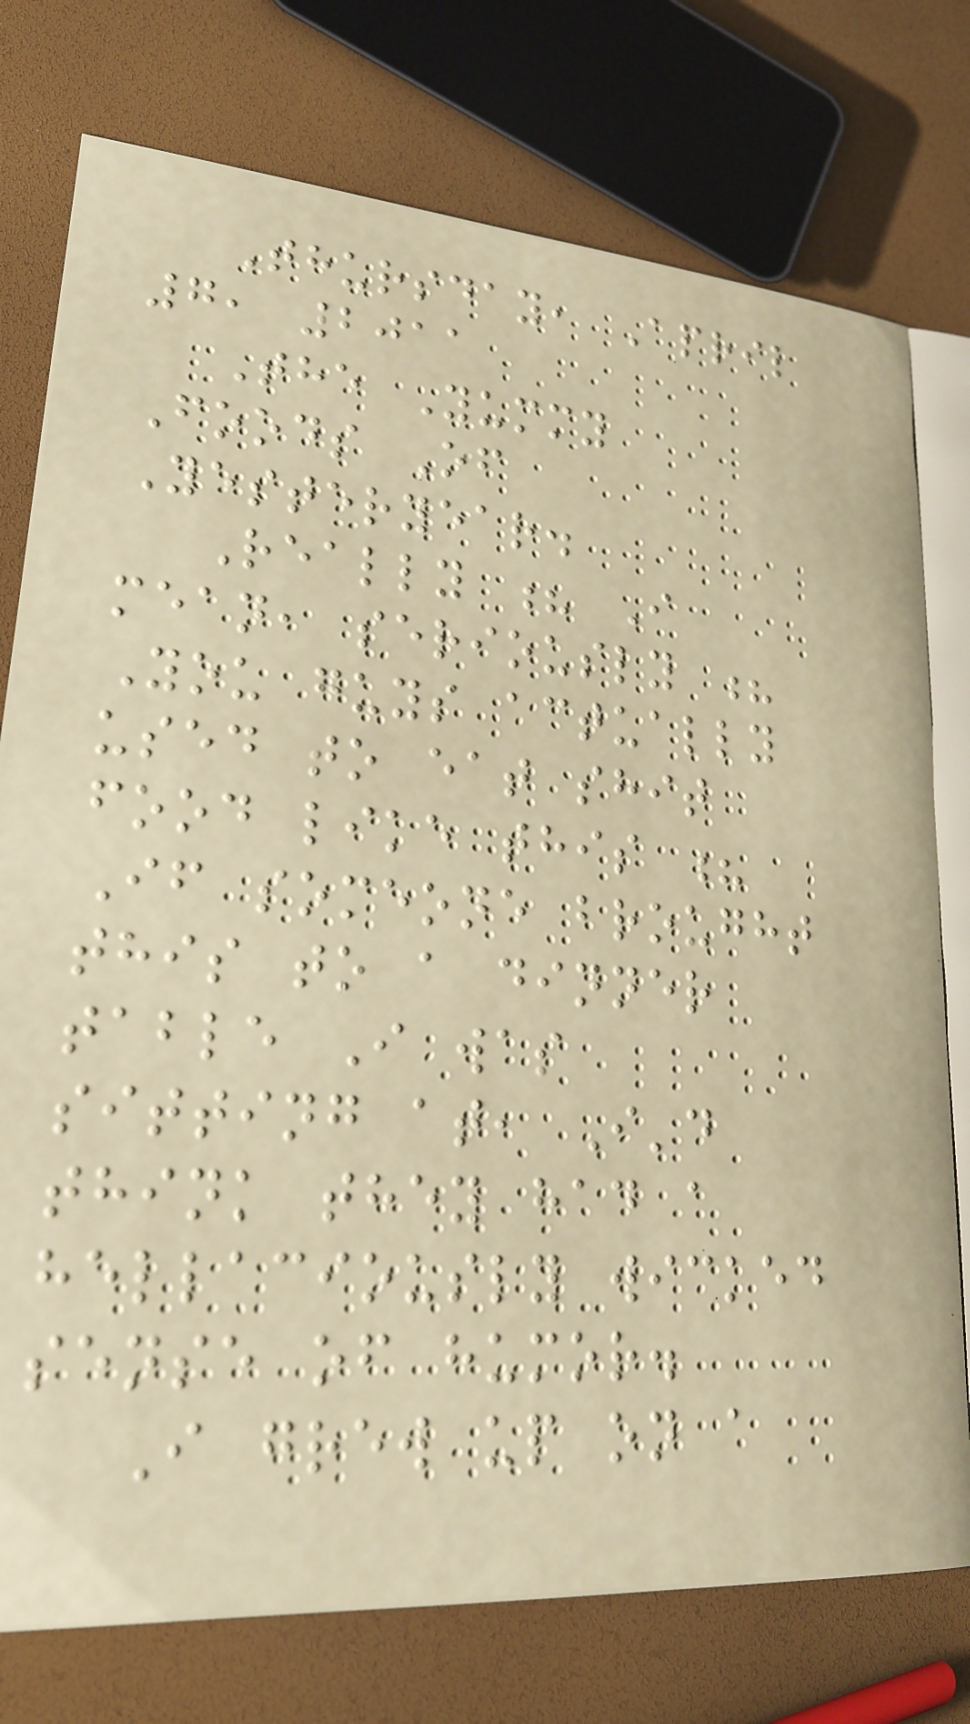Thursday, April
7, 2011
The Yummy
Foods Of
Yesteryear.
Really ? I
mean, seriously ?
You guys actually
used to eat shit
food like this ?
If someone brought
this to a dinner
table I was
sitting at, I'd
think they had a
hellaciously wicked
sense of humor.
I grew up on a
